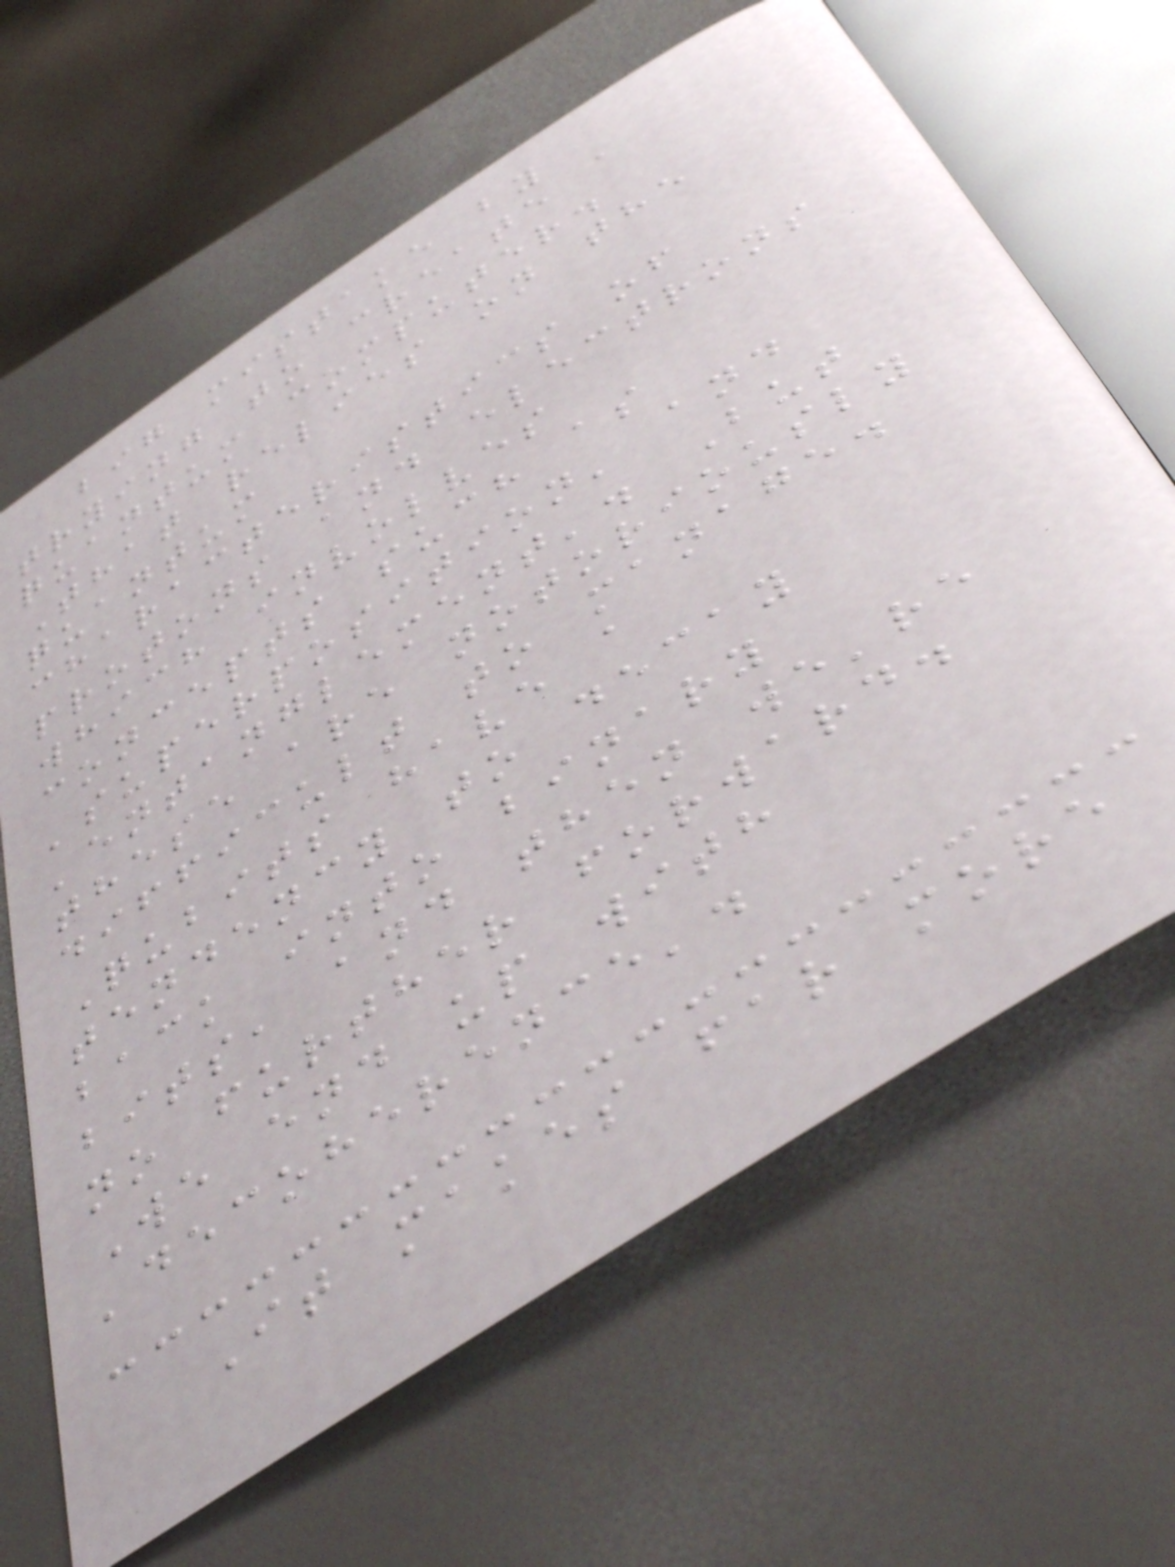big mistake by
trying to create a
quantum computer.
That relies on the
quantum
characteristics of
protons and electrons
which involves
concepts such as
'superposition' and
'entanglement'. But
these are notoriously
difficult to manage.
Qubits have a
tendency to decay
back into binary
bits, and then we're
no further forward.
We end up with
'decoherence'.
It makes far more
